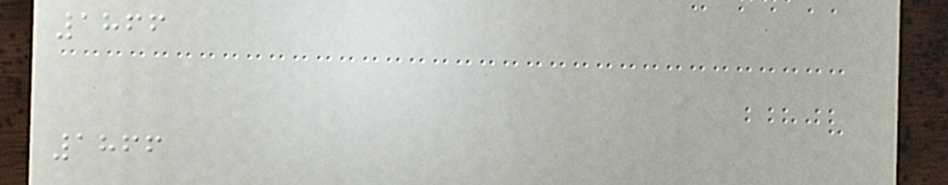1866
1866
